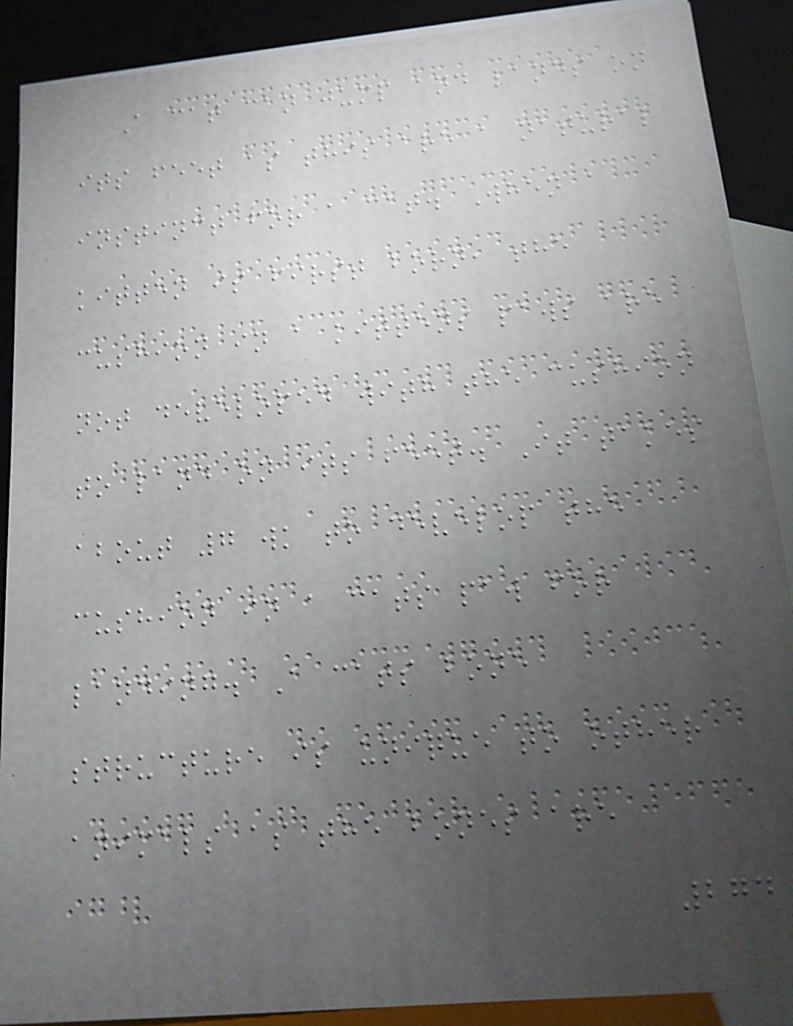A cat can jump and lands on
its feet as this are a natural
instinct for a cat. When a
kitten is first born, the
cushion in a kittens paws are
not developed with the cushion
to land on its feet. It takes
about 7 wk to develop the
cushion in a cats paw for
landing. A cats bone
structure is unique to other
animals as the bones are
274
